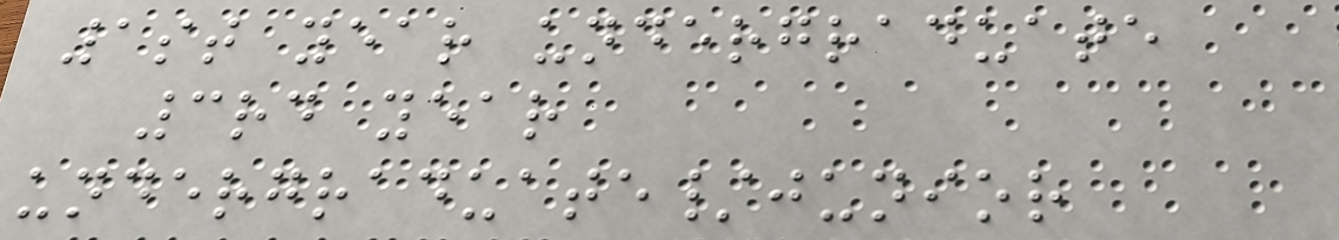1st year undergraduate
3rd year
undergraduate/junior
